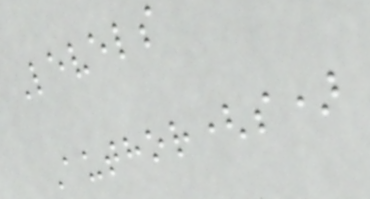Levels
Author(s)
